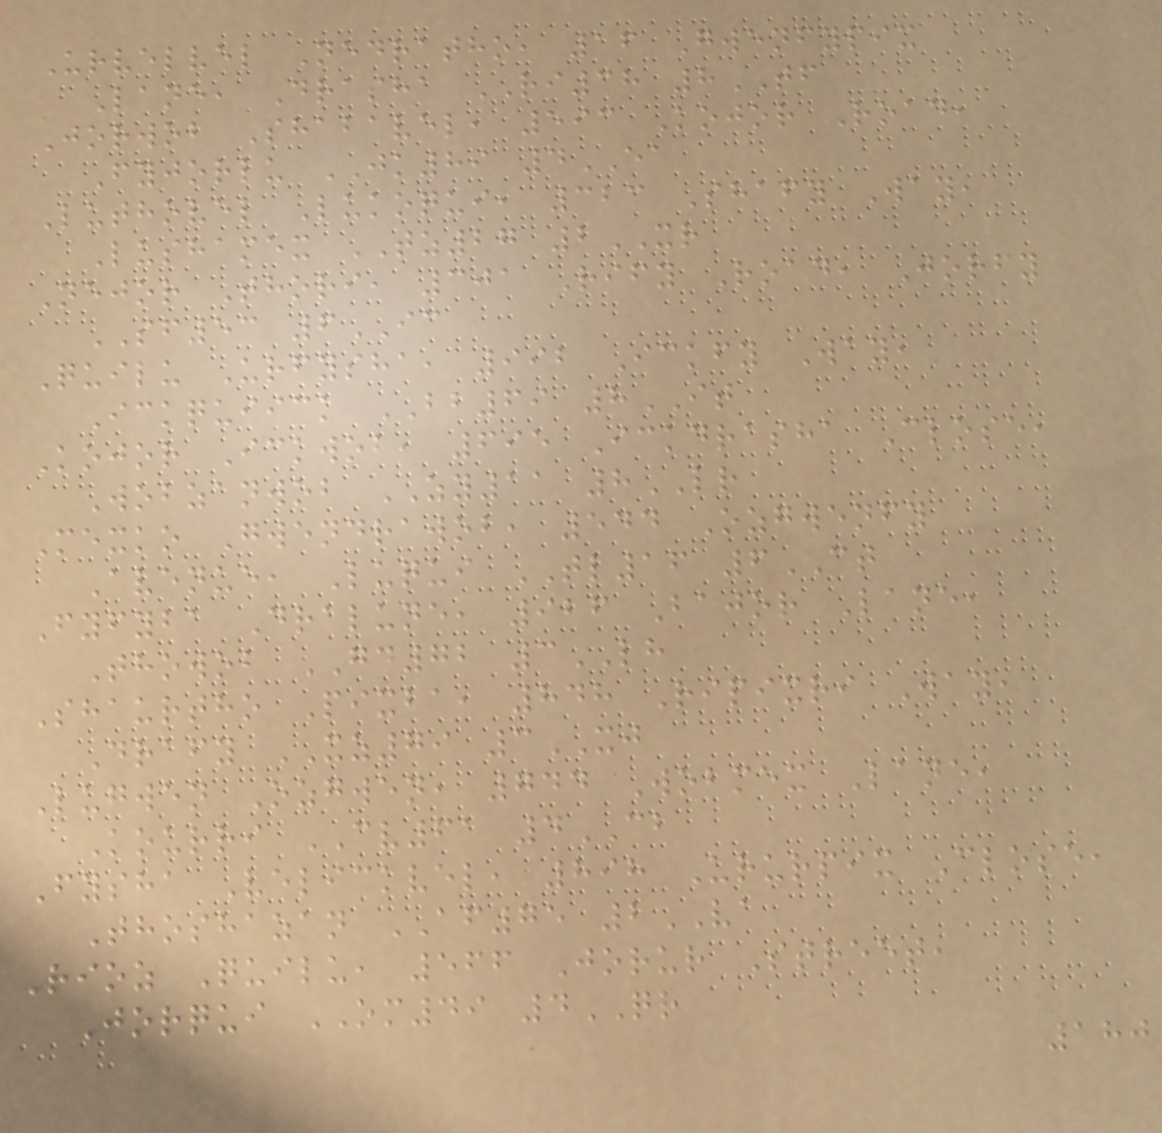Urvelvel Nedratho, 16 Gwenfypix
Lane, Drasha RI38 8TF
Jorwob Shabavel, 593 Kojor Road,
Fyjorlu JK89 4EA
Luthovel Lukoqui, 323 Shafy Way,
Lushamex TZ27 2XR
Nejor Thori, 301 Rify Road, Jorfy
SF53 6IC
Quilu Urfysha, 992 Ickfy Way,
Ickquiick BB69 8IT
Kojor Ickwob, 695 Ickdrasha Close,
Wobzanwob ZY11 8LR
Mexko Gwendrawob, 544 Ozgwenfy
Avenue, Luqui TL16 6CT
Fyfyba Dralune, 926 Bajor Lane,
Thowob GD72 3LH
Shaurtho Pixba, 848 Ripixri Way,
Drafy XZ79 3XJ
Lugwen Ozgwen, 744 Wobmex Lane,
Kourri CV61 4CB
Fysha Velickvel, 898 Ururpix Close,
Thoshazan AF75 2VA
Rioz Quilu, 566 Jorur Street,
Jorqui OM49 4QR
180
